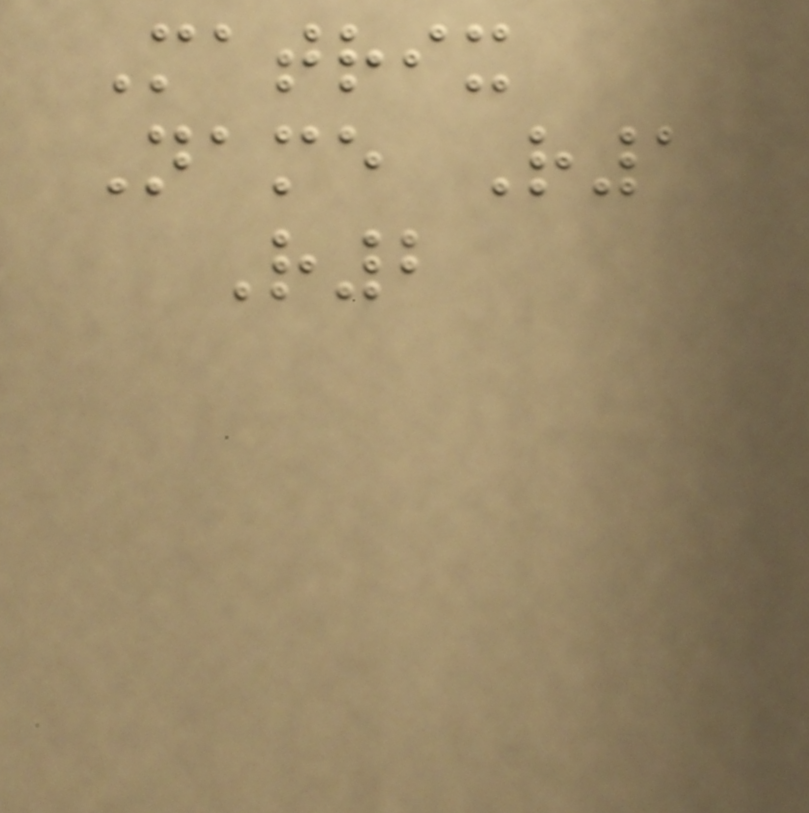Matrix
Name R1
R2
